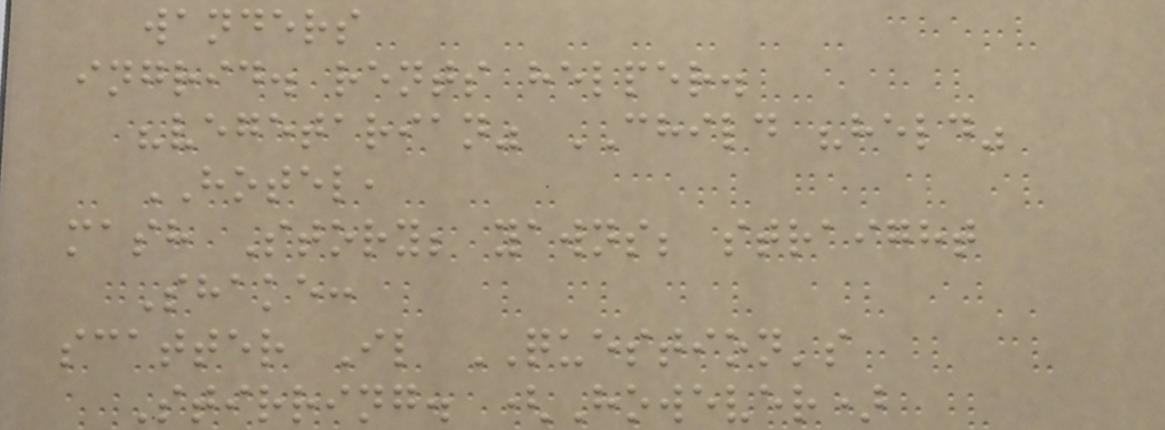wanders
ingrid. rents helper.
"vegetarian" CHILD "held"
HOTEL,
mash Story; yawns; straight
Shake:
scatter Il QUESTION's
Stirring. (However)
